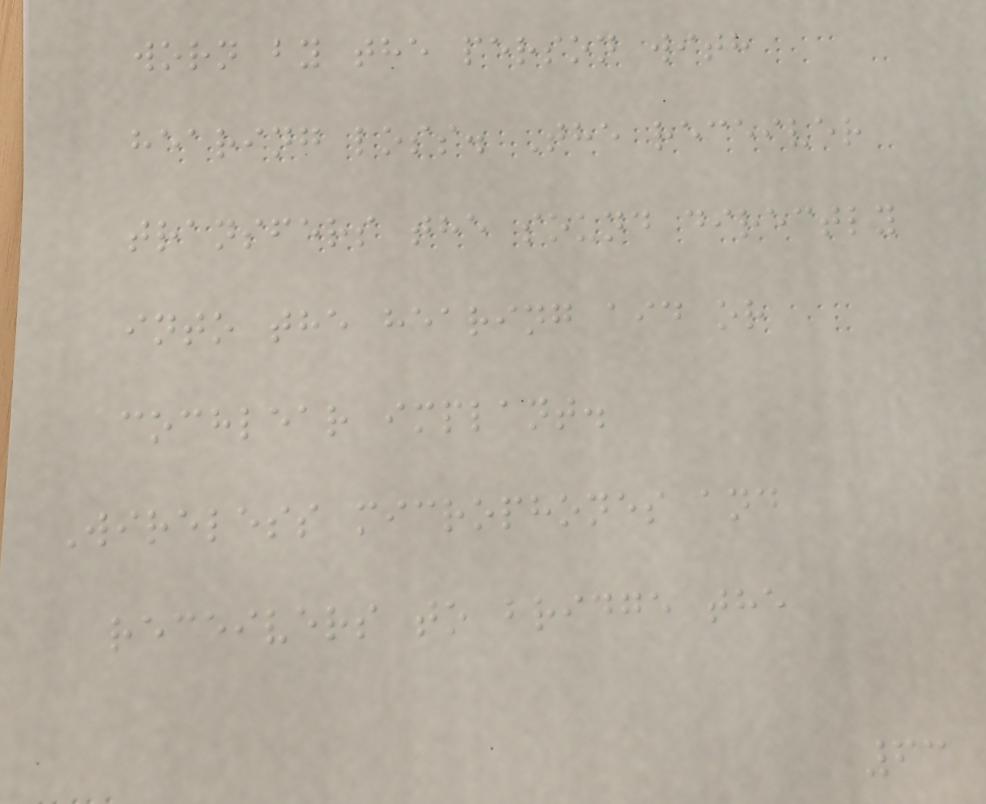worn by the person with
hearing loss. The receiver
transfers the sound directly
into the hearing aid or
cochlear implant.
Wireless microphones and
receivers to bridge the
63
